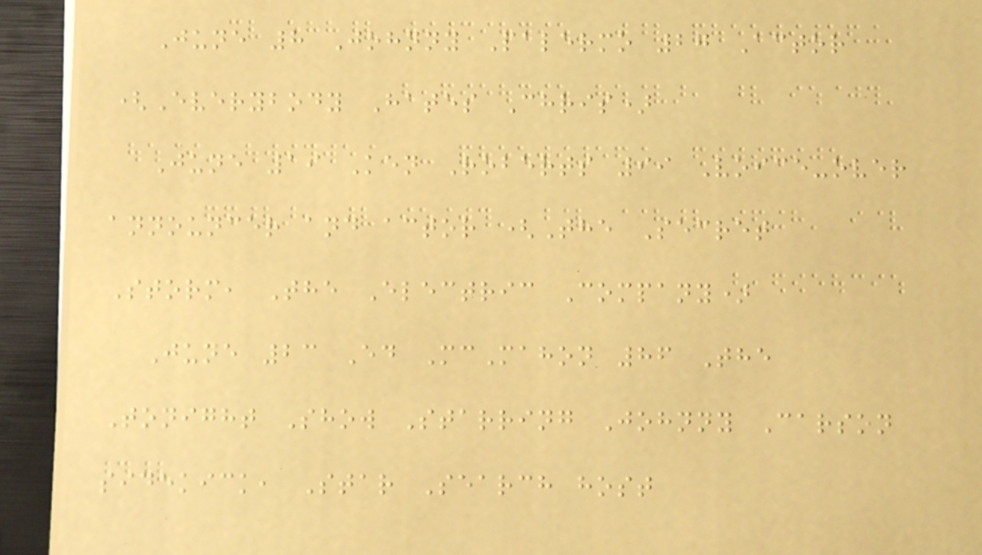June 8 Johnny Palermo 27 Actor
(Everybody Hates Chris)
June 19 Ken Roberts 99 Voice-over
announcer and actor (The Secret
Storm, The Electric Company)
June 23 Ed McMahon 86 The
Tonight Show Starring Johnny Carson
sidekick, Star Search host
